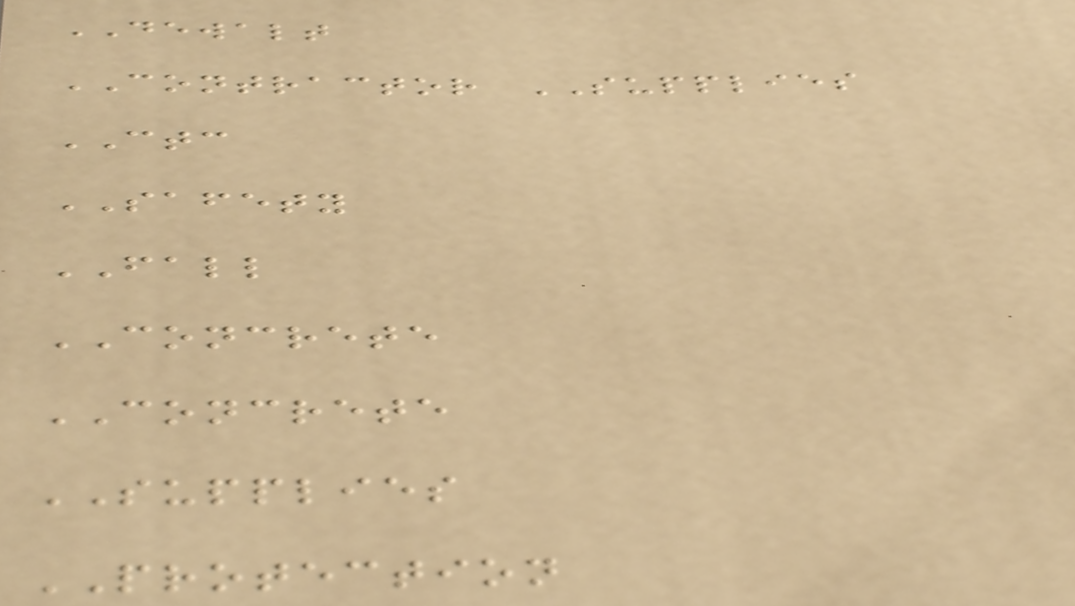DEWALT
CONTRACTOR SUPPLIES
CTC
SAFETY
FALL
CONCRETE
CONCRETE
SUPPLIES
PROTECTION
